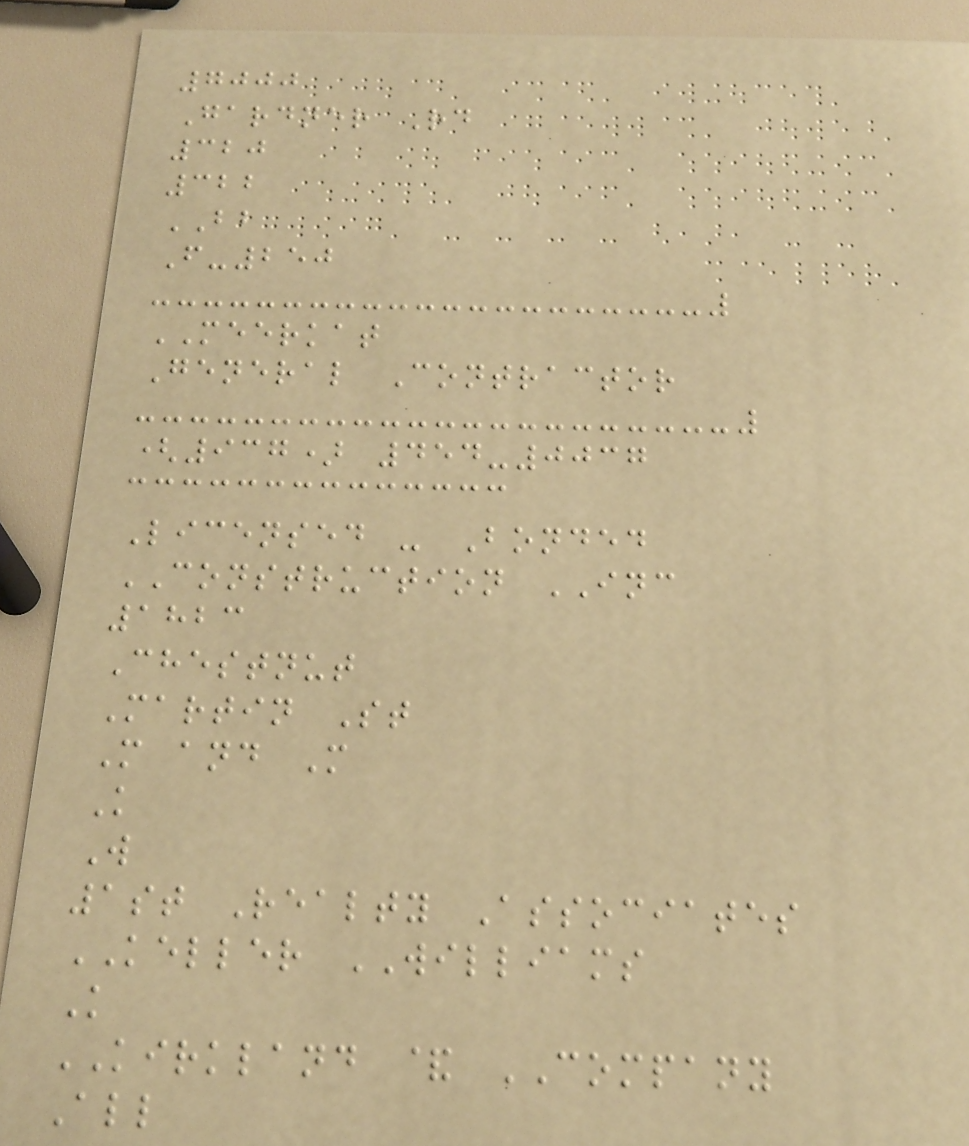7000
Gardner Rd
320
322
BB
F-250
MEERKAT
General Contractor
(937) 454-0037
Licensed - Bonded
CONSTRUCTION INC
1823
Chestnut
Martin St
M and M
K
W
1st Realty Associates
KELLER WILLIAMS
K
KIRKLAND & COMPANY
All
